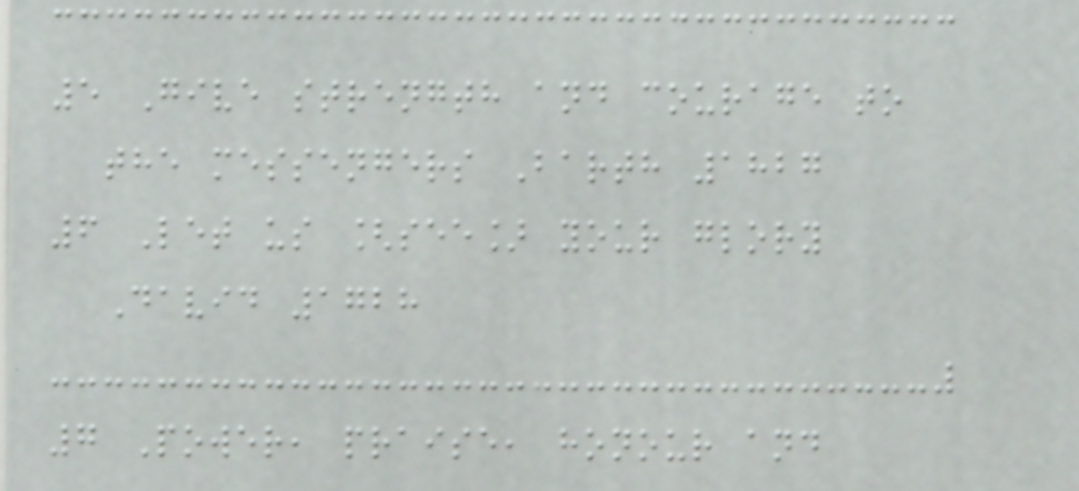5 Give strength and courage to
the messengers Barth 1827
6 Let us [see] your glory
David 1728
7 Power, praise, honour and
